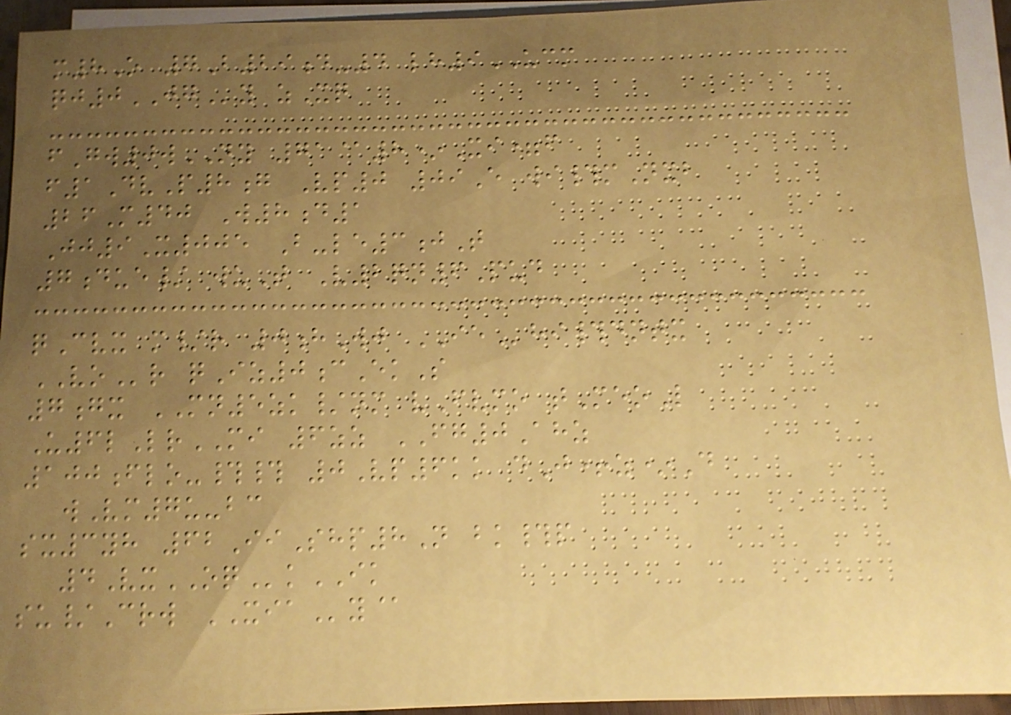m8O 7B29d-4 lh9UCM
qj0JGy zXq
fGw0wNY 71@8*Xi=f
f1DvP8g Vp0 09E wi#mNxb
26M40 W8d1
Jj9X005 B-le3jT
7due/ wuT V2qn6Pud
qCvx m/r 0hWj IEhi#dntx
VOr qIz0cEkS
7gx MN5zk/nm vFvmo tMeoL
U6lLrMI 6zz FG0Ahz
100flo-## 0Vp6kk dJ+z*D
wVm7u-bc
sx3yh 62IiShp8N bk#p
4VxOQkIK
su/Crw XIAy@
